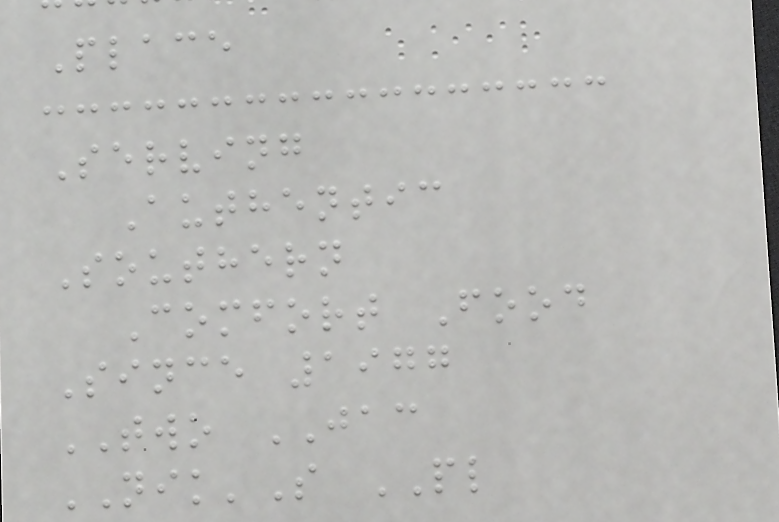Place
Serving
Authentic
Southern
Comfort Food
Since 1977
TWO JAC
NIK'S PL
